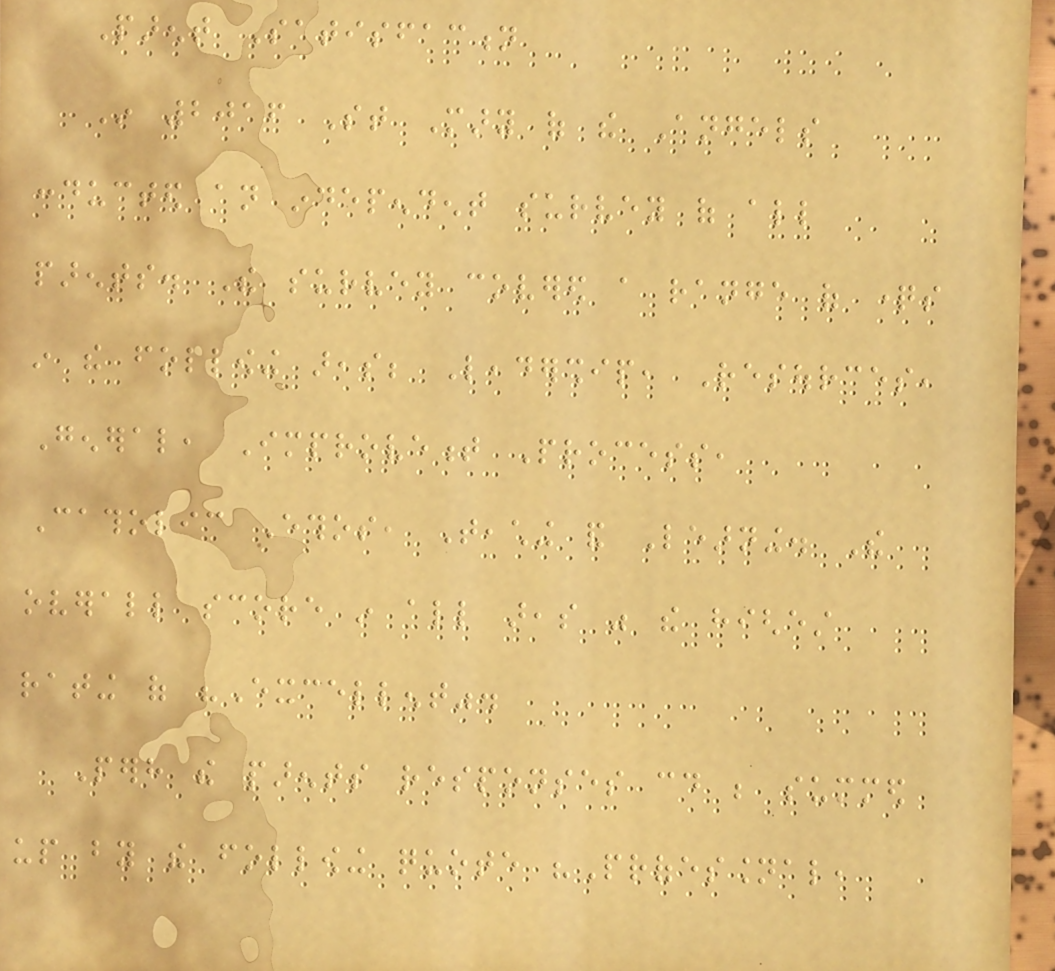Parent Satisfaction
In 2016 St Mary of the Angels
conducted an independent survey of all
parents. The survey covered a range of questions
in the following areas; Leadership, Resources,
General, Improvement Process,
Catholic Ethos, Teaching and Learning. The
overall score in all areas was the highest
rating of "Excellent".
Perhaps the parents responses could be summed
up by the following quote "Professional,
